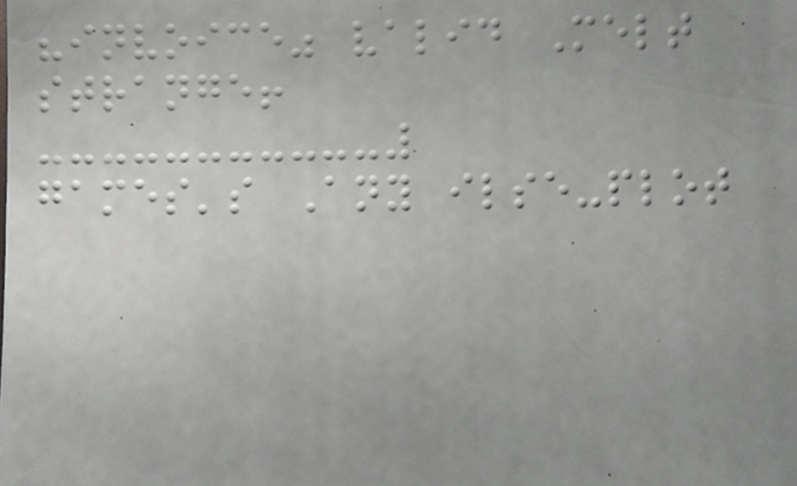"invoice" valid Melt
strange!
games's Any ilse-plot
